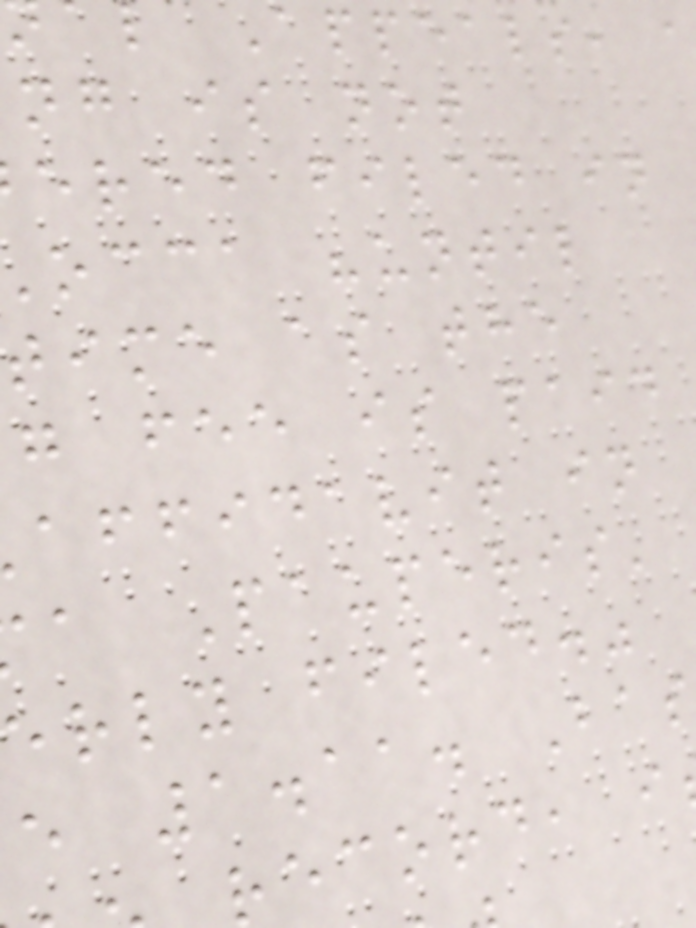Appeals, a
ng is not
ered filed in
occa "until
time as the
g fee is paid
affidavit in
a Pauperis'
erly filed."
e 1.11. Bas
record, i
